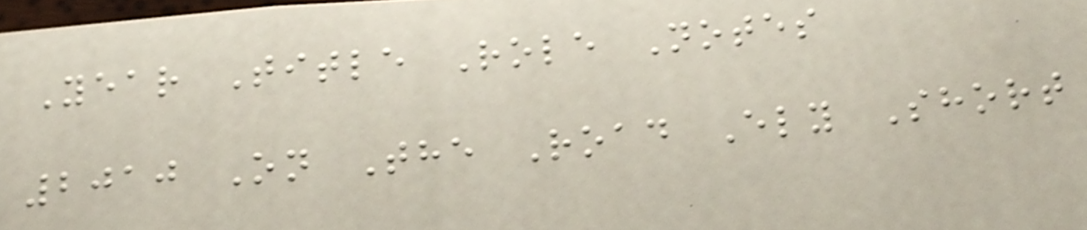Year Title Role Notes
2010 On The Road Ely Short
